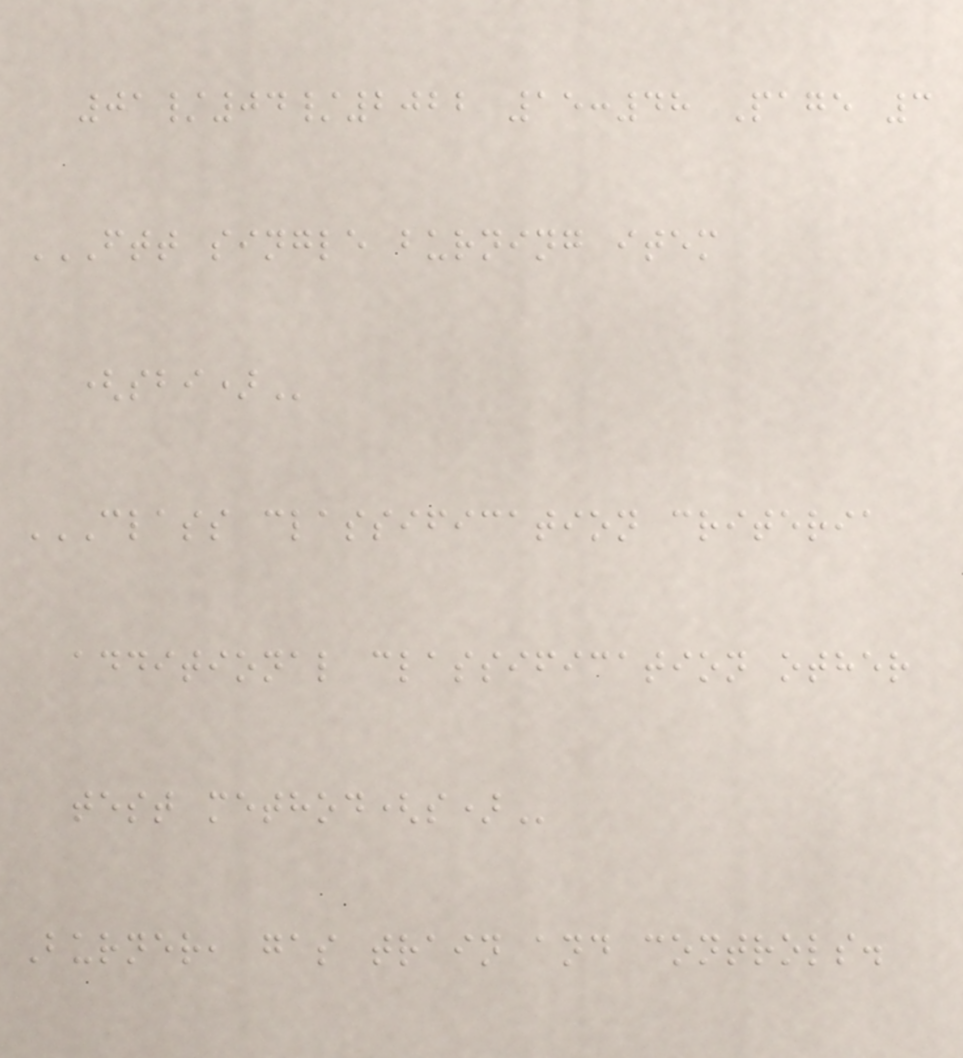01/04/2022 15:48 Page 3
FTT SINGLE BURNING ITEM
(SBI)
CLASS CLASSIFICATION CRITERIA
ADDITIONAL CLASSIFICATION OTHER
TEST METHOD(S)
Burner, gas train and controls.
